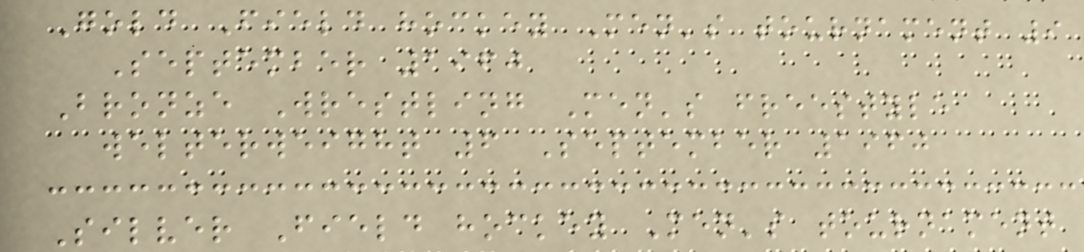Gold Field hockey Men's tournament 9
September 1960
Bronze Wrestling Men's freestyle
welterweight 6 September 1960
Silver Field hockey Men's tournament
